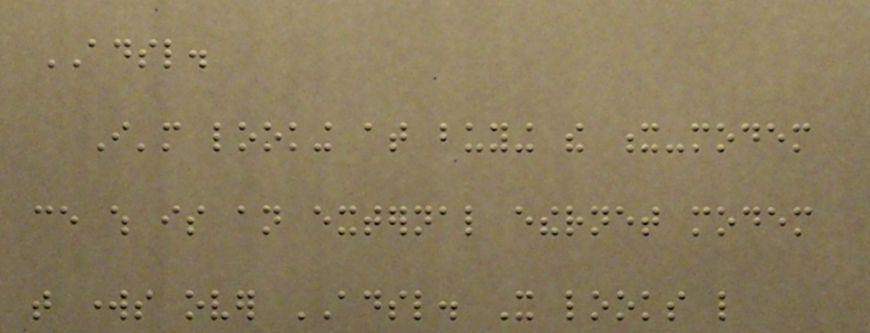ADSL.
I'm looking at buying the x-modem
ce which is an external ethernet modem
that works over ADSL. It looks like
